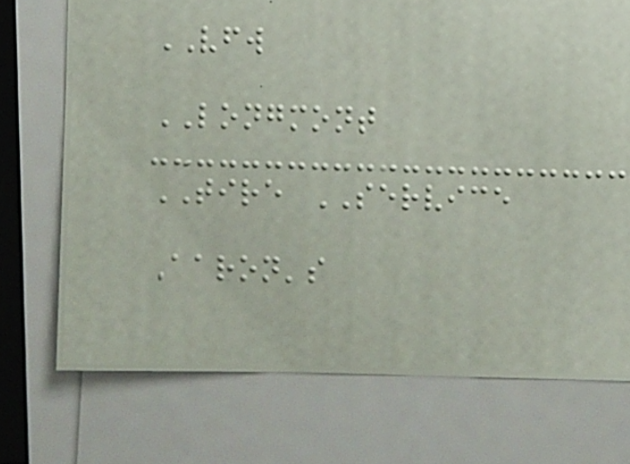VFW
LONGMONT
TIRE SERVICE
Aaron's
